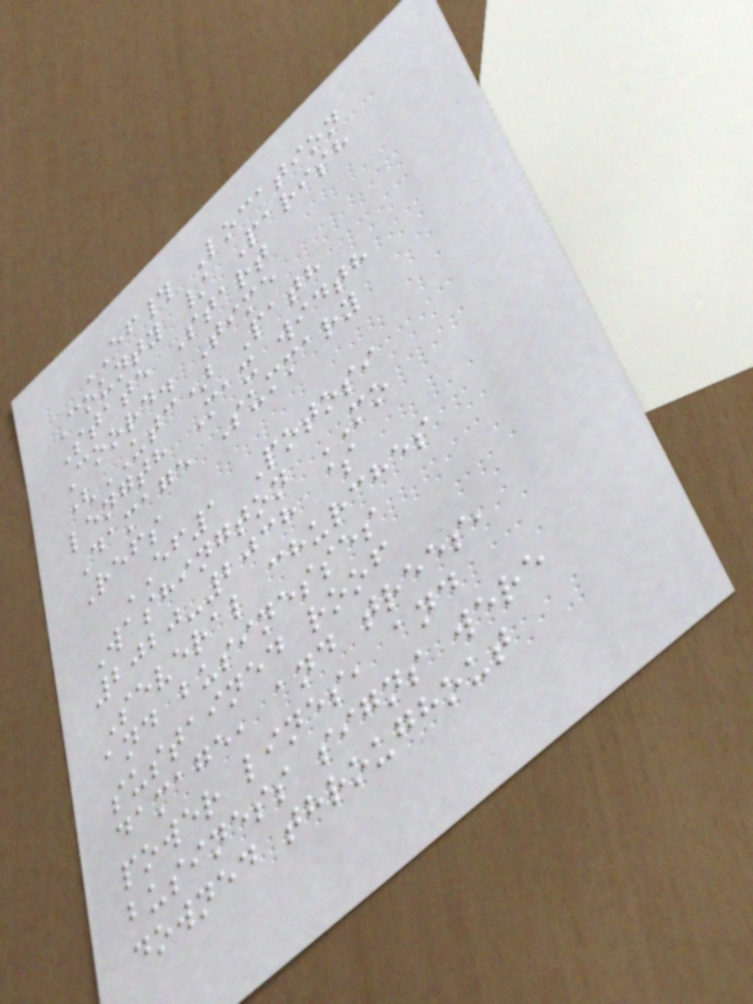EF# Location
County / Parish
State Start
Coord. Time
(UTC) Path
length Max width
Damage Summary
Refs
EF1 Potosi
Washington MO
2020-2038 $
Several churches
and businesses
sustained roof
damage, and trees,
power lines, and
business signs were
downed throughout
